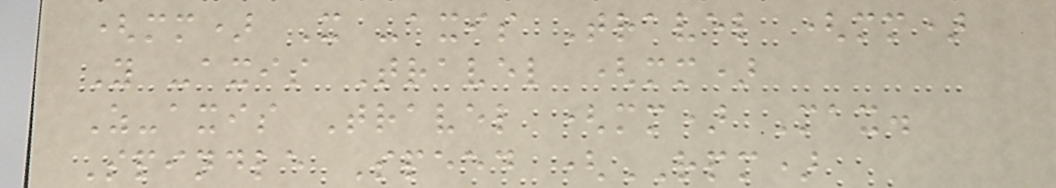(mm) X -axis Travel (mm)
Y -axis Travel (mm)
Z-axis Travel (mm) Max.
Spindle Speed (RPM)
